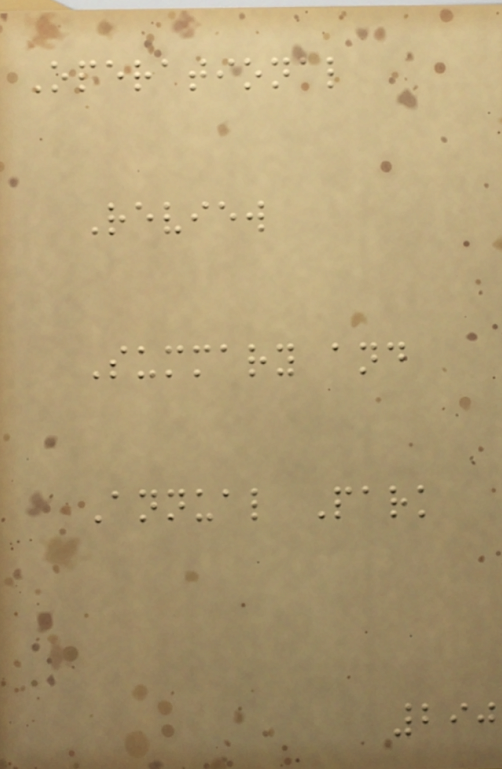Operational
Review
Summary and
Annual Park
290
